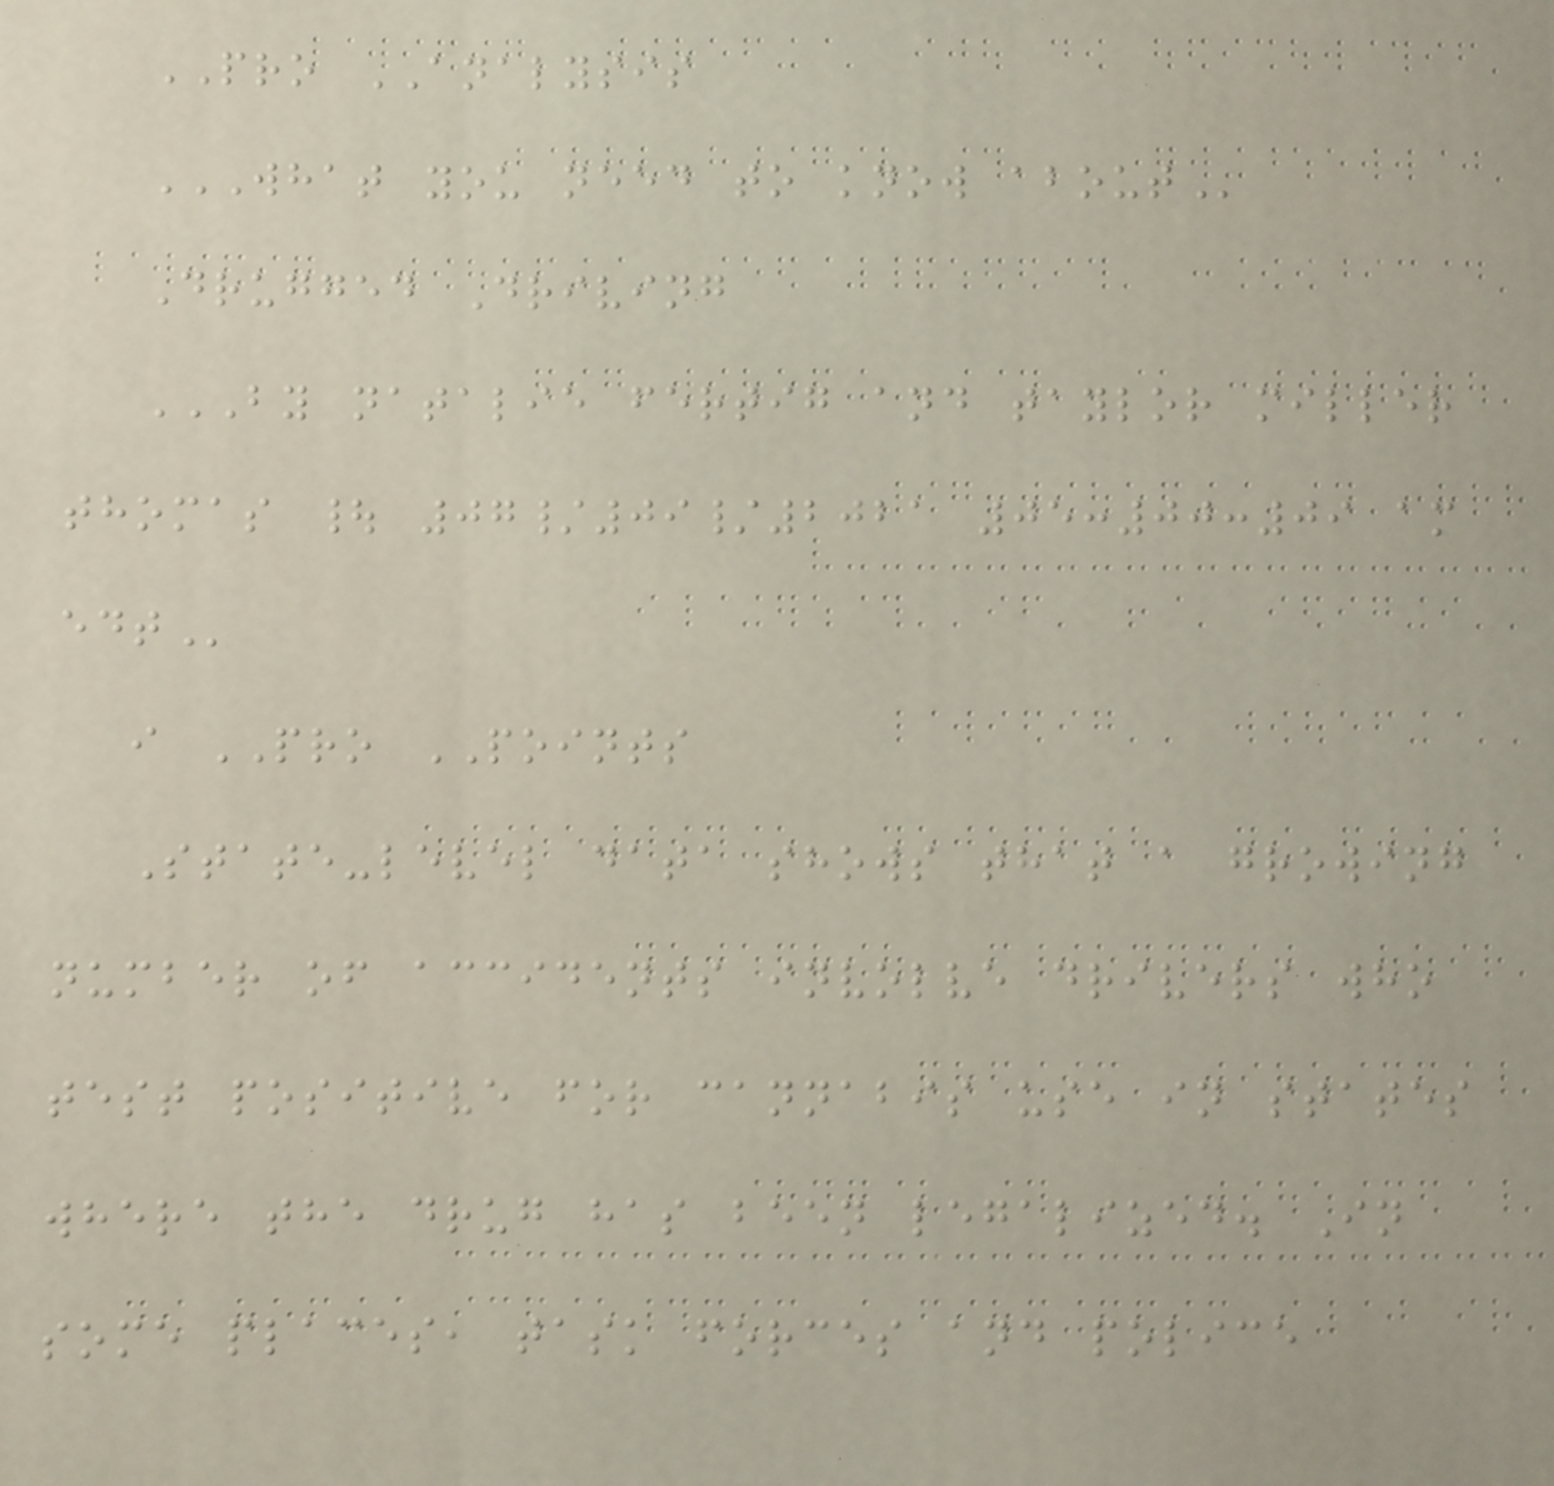PRO ANALYSIS
WHAT YOU NEED TO KNOW ABOUT
Drugged Driving
BY NATALIE FERTIG AND TAYLOR MILLER
THOMAS | 07/09/2021 05:00:09 AM
EDT
i PRO POINTS
State-level data shows that a growing
number of accidents involve drivers who
test positive for cannabis use in states
where the drug has been legalized. In
some places, task forces and police
